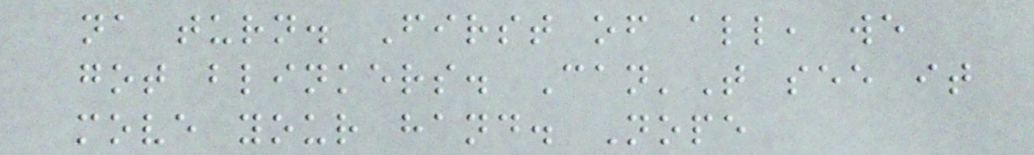na turn. First of all, we
got blinkers. Can'T see it
move your hand. Nope
